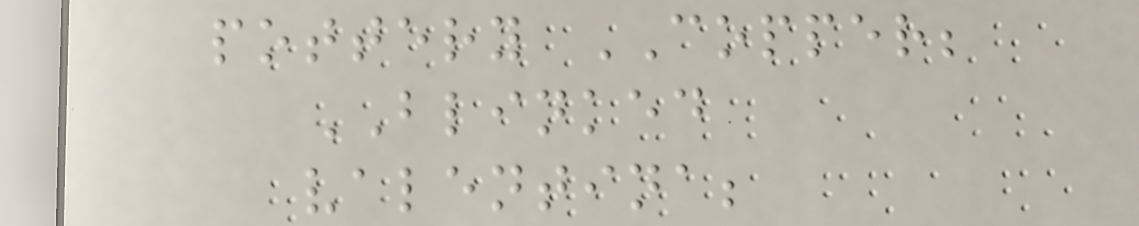pottery COPPER;
BLINKED
valentina;
